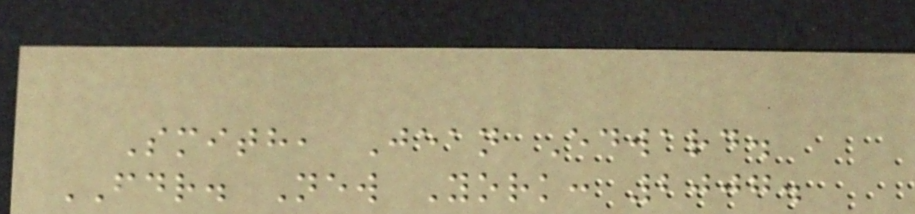Smith, Jean Edward.
FDR. New York: 2007.
